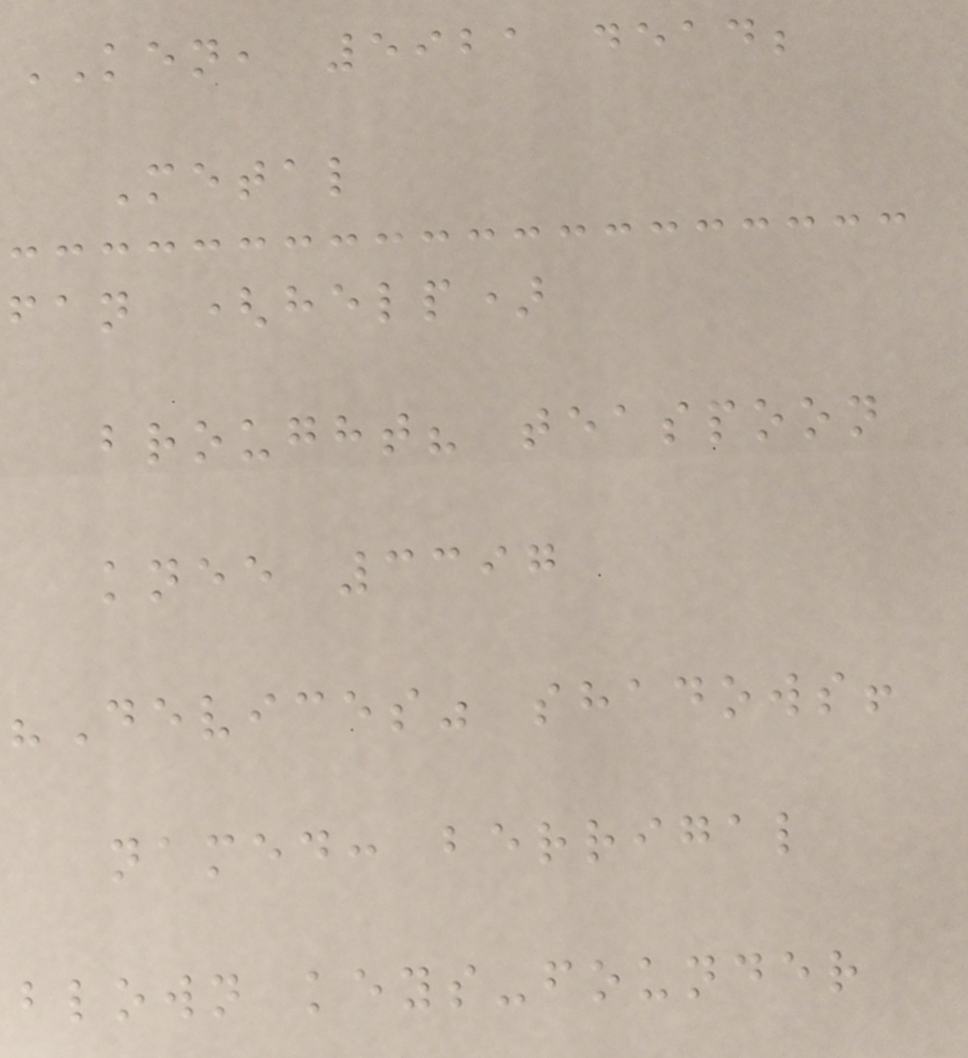KEN, 5921 dead;
Metal
fan (help)
brought? teaspoon
knee 3397
"Devices" shadows!
named: berrigal
blown keys-founder
